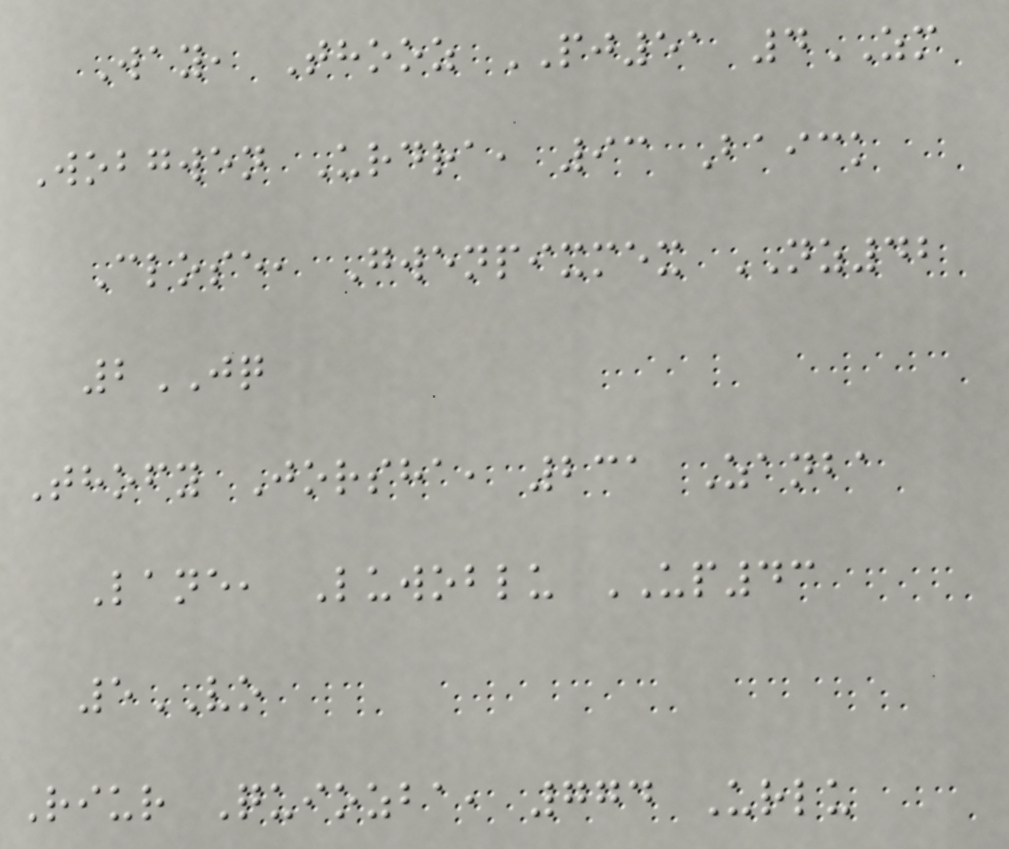Way, Thooz PJ51 4ZM
Wobgwen Urdra, 93 Baick
Close, Gwenpixmex NZ42
2JQ
Thofy Jorsha, 231 Zanba
Lane, Luwoblu UP43
5VO
Riur Quiozba, 774 Urlu
